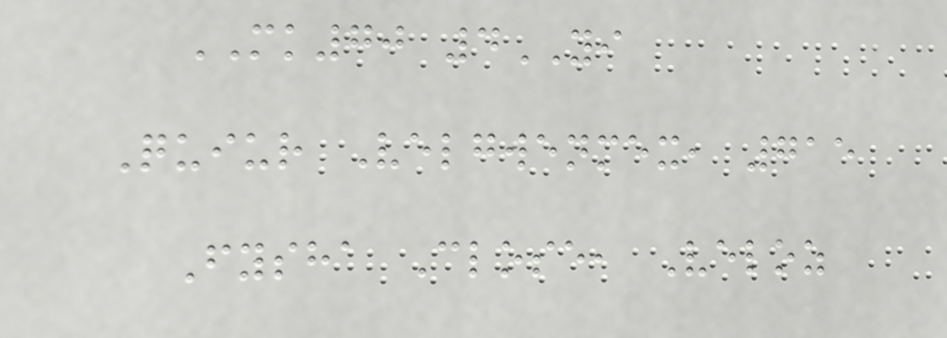MK70 4YI
Quiur Velgwenmex, 715
Fysha Close, Veloz
